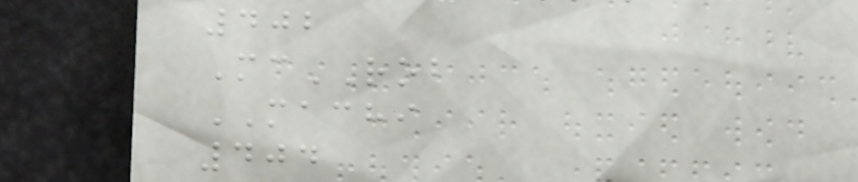402
McROB
MACHI
404
